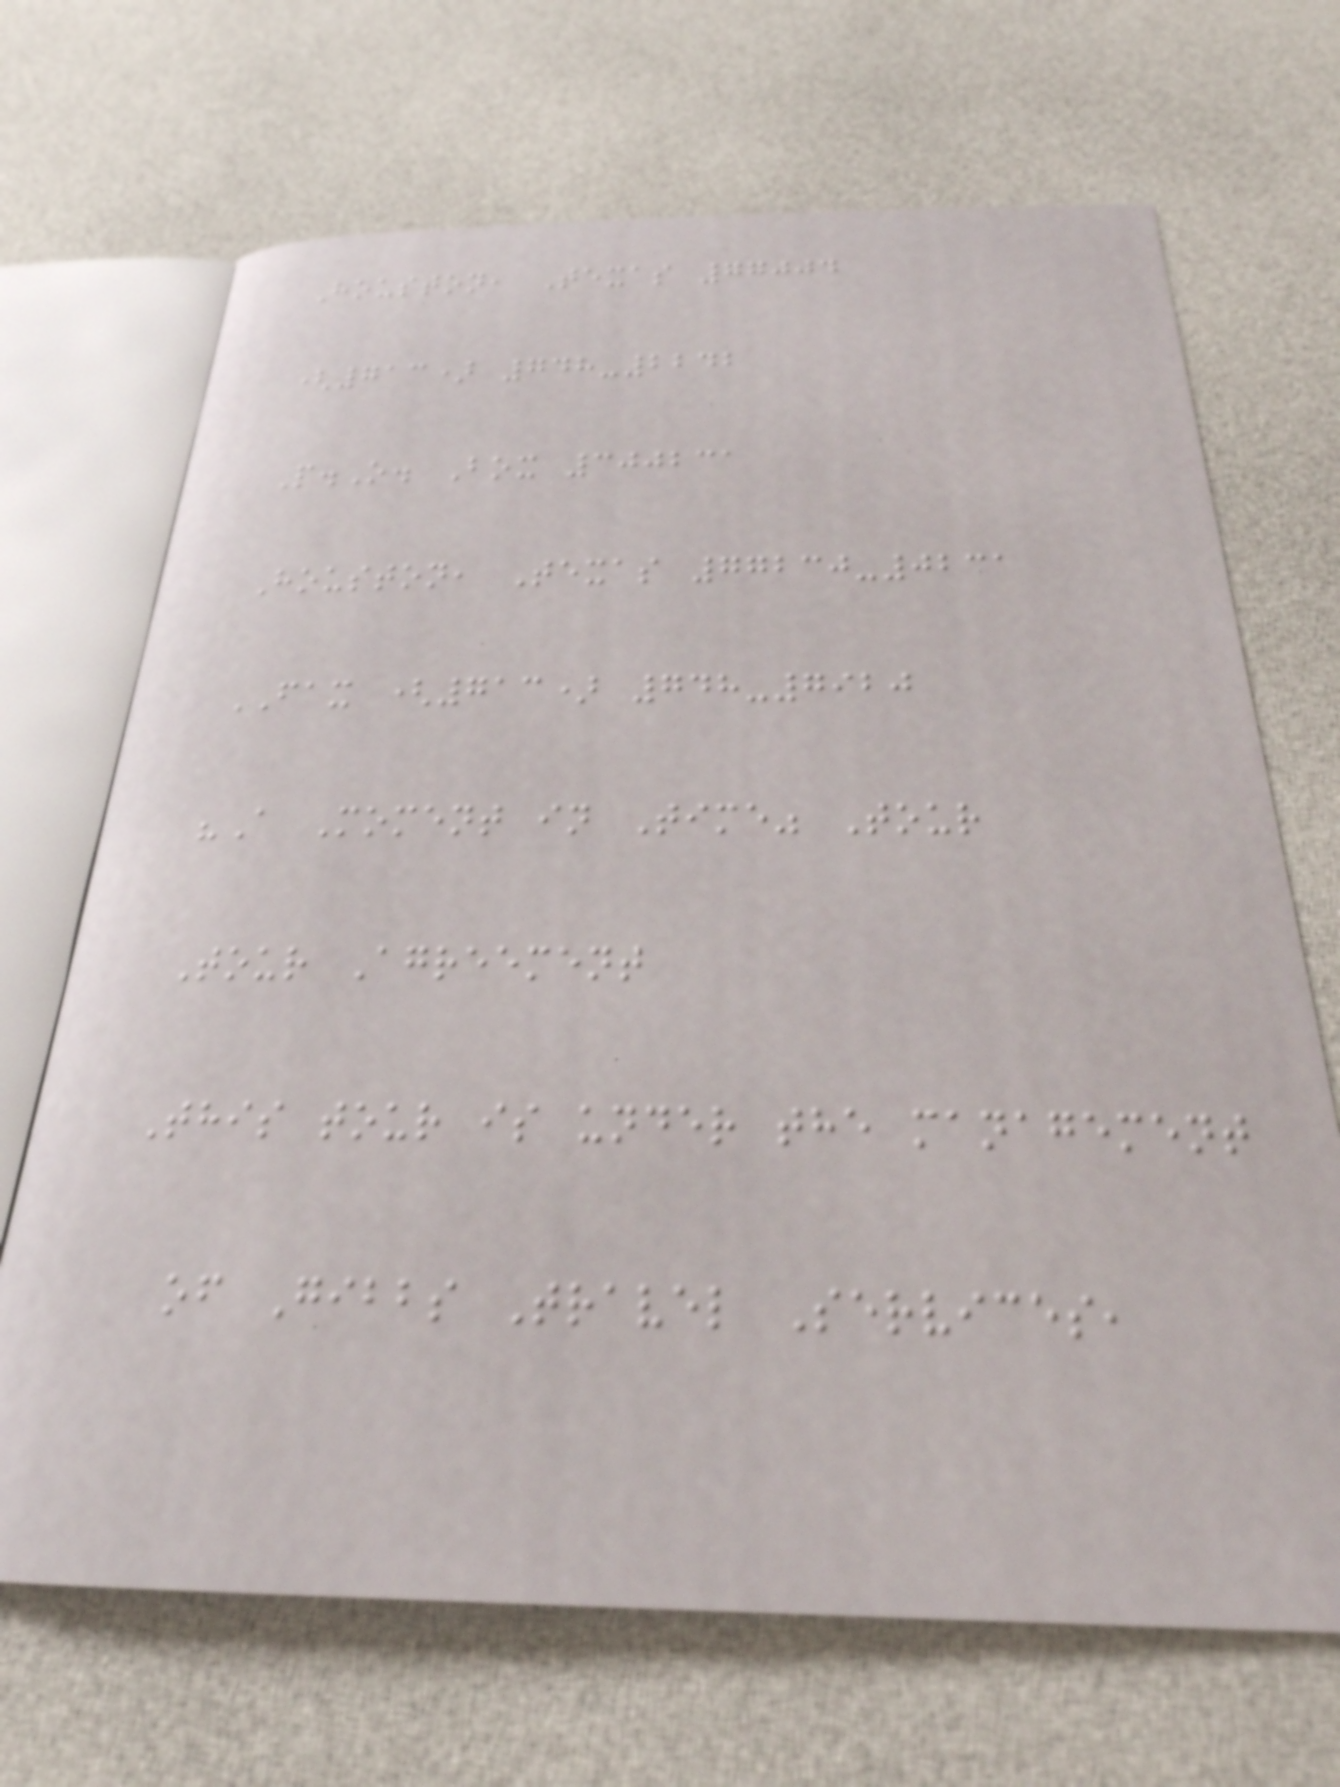Houston, Texas 77004
(713) 748-2242
P.O. Box 300231
Houston, Texas 77230-0231
FAX (713) 748-7920
"A Moment in Time" Tour
Tour Agreement
This tour is under the management
of Gibbs Travel Services,
